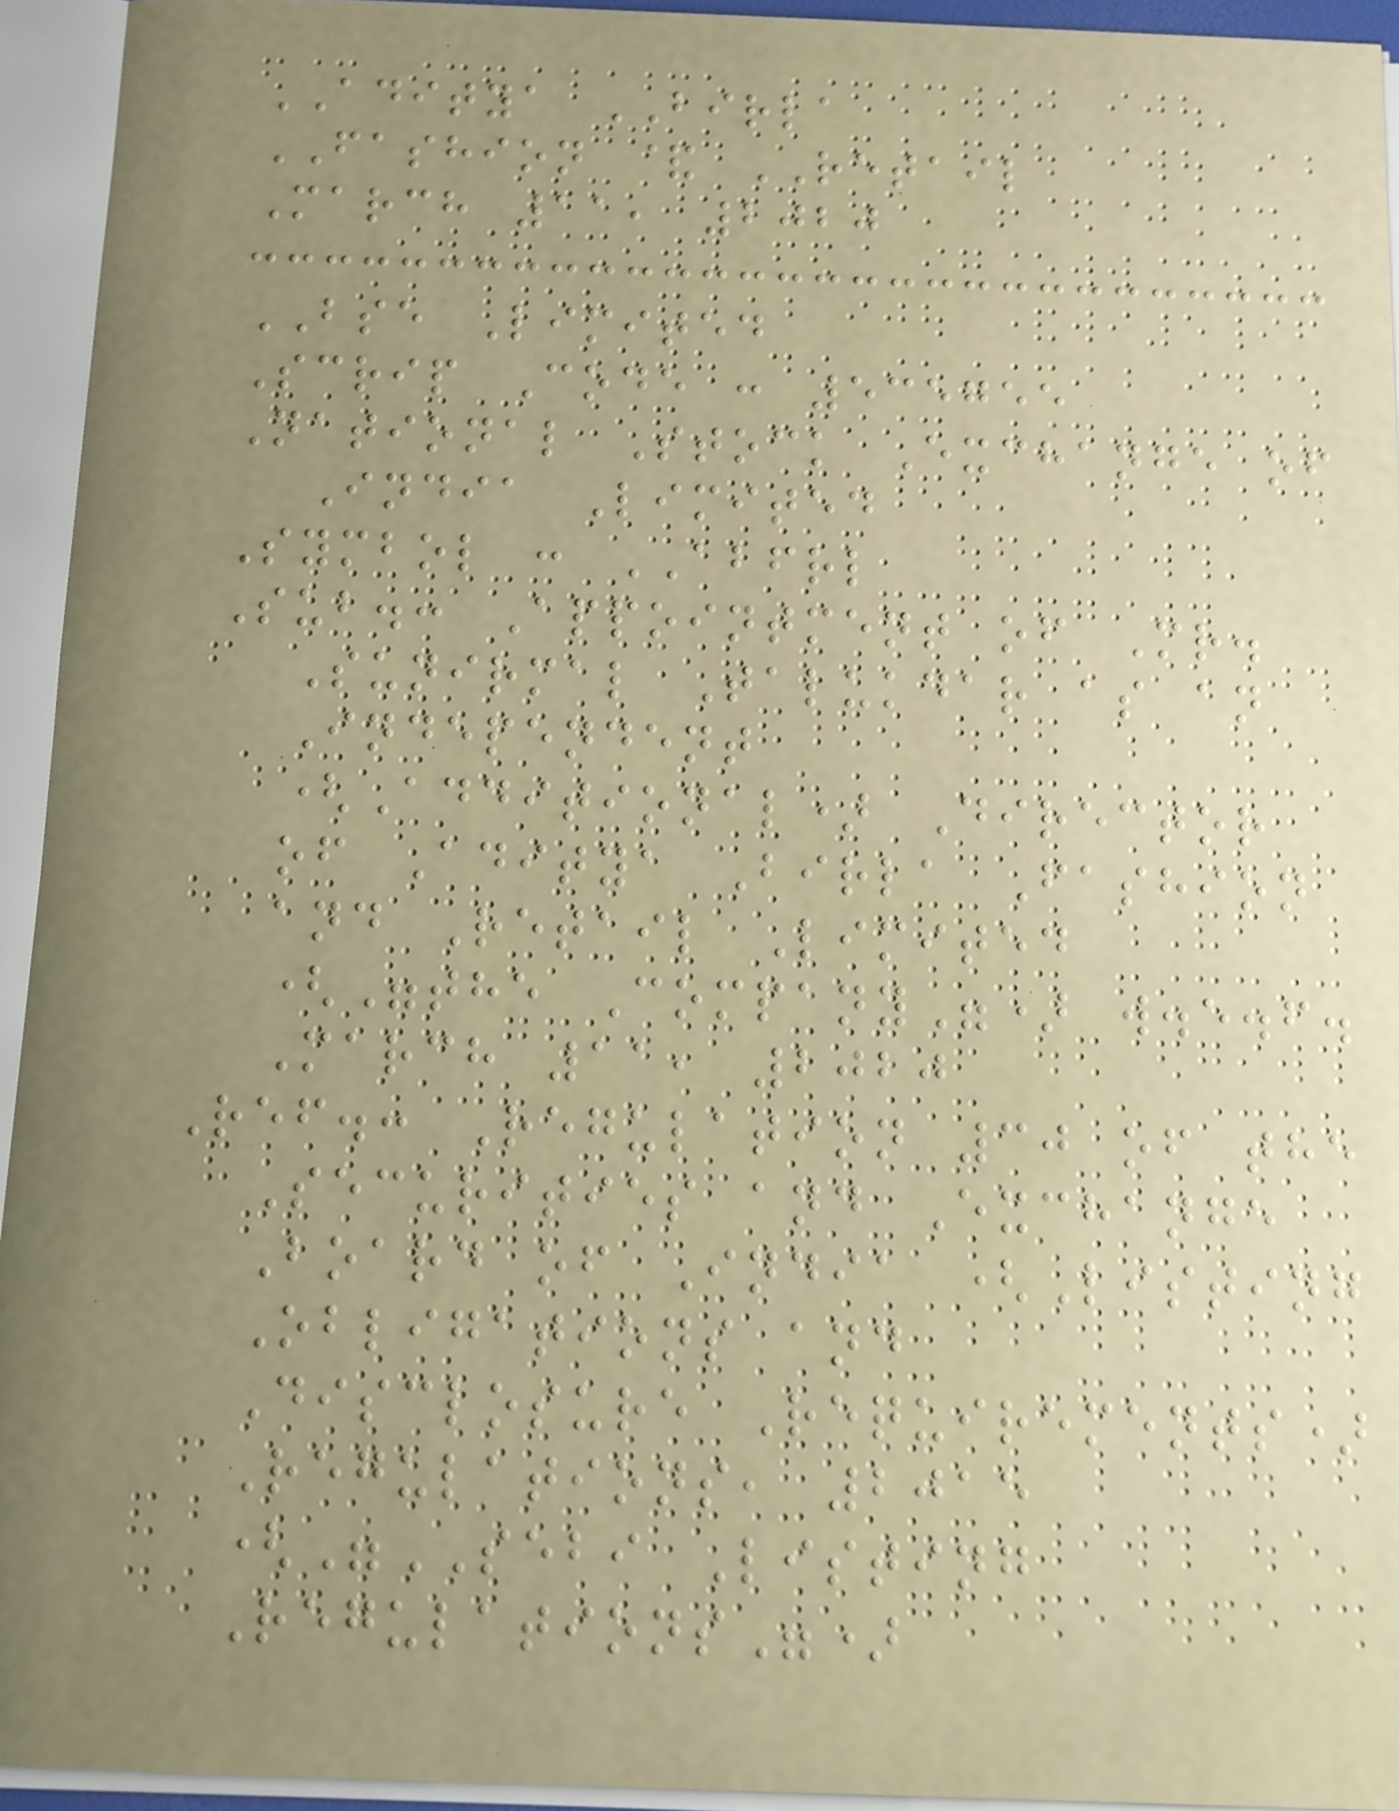ADITYA BIRLA
FASHION & RETAIL
March 11, 2020
BSE Limited
Scrip Code : 535755
National Stock Exchange of
India Limited
Symbol : ABFRL
Sub.: Appointment of Mr.
Sunirmal Talukdar as an
Independent
(Additional) Director
of Aditya Birla Fashion
and Retail Limited
("the Company") w.e.f.
March 11, 2020
Ref.: Regulation 30 of the
Securities and Exchange
Board of India (Listing
Obligations and
Disclosure Requirements)
Regulations, 2015
("SEBI Listing
Regulations")
